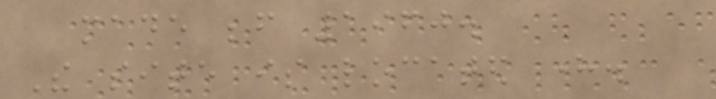made before 1960.
The site is located here.
